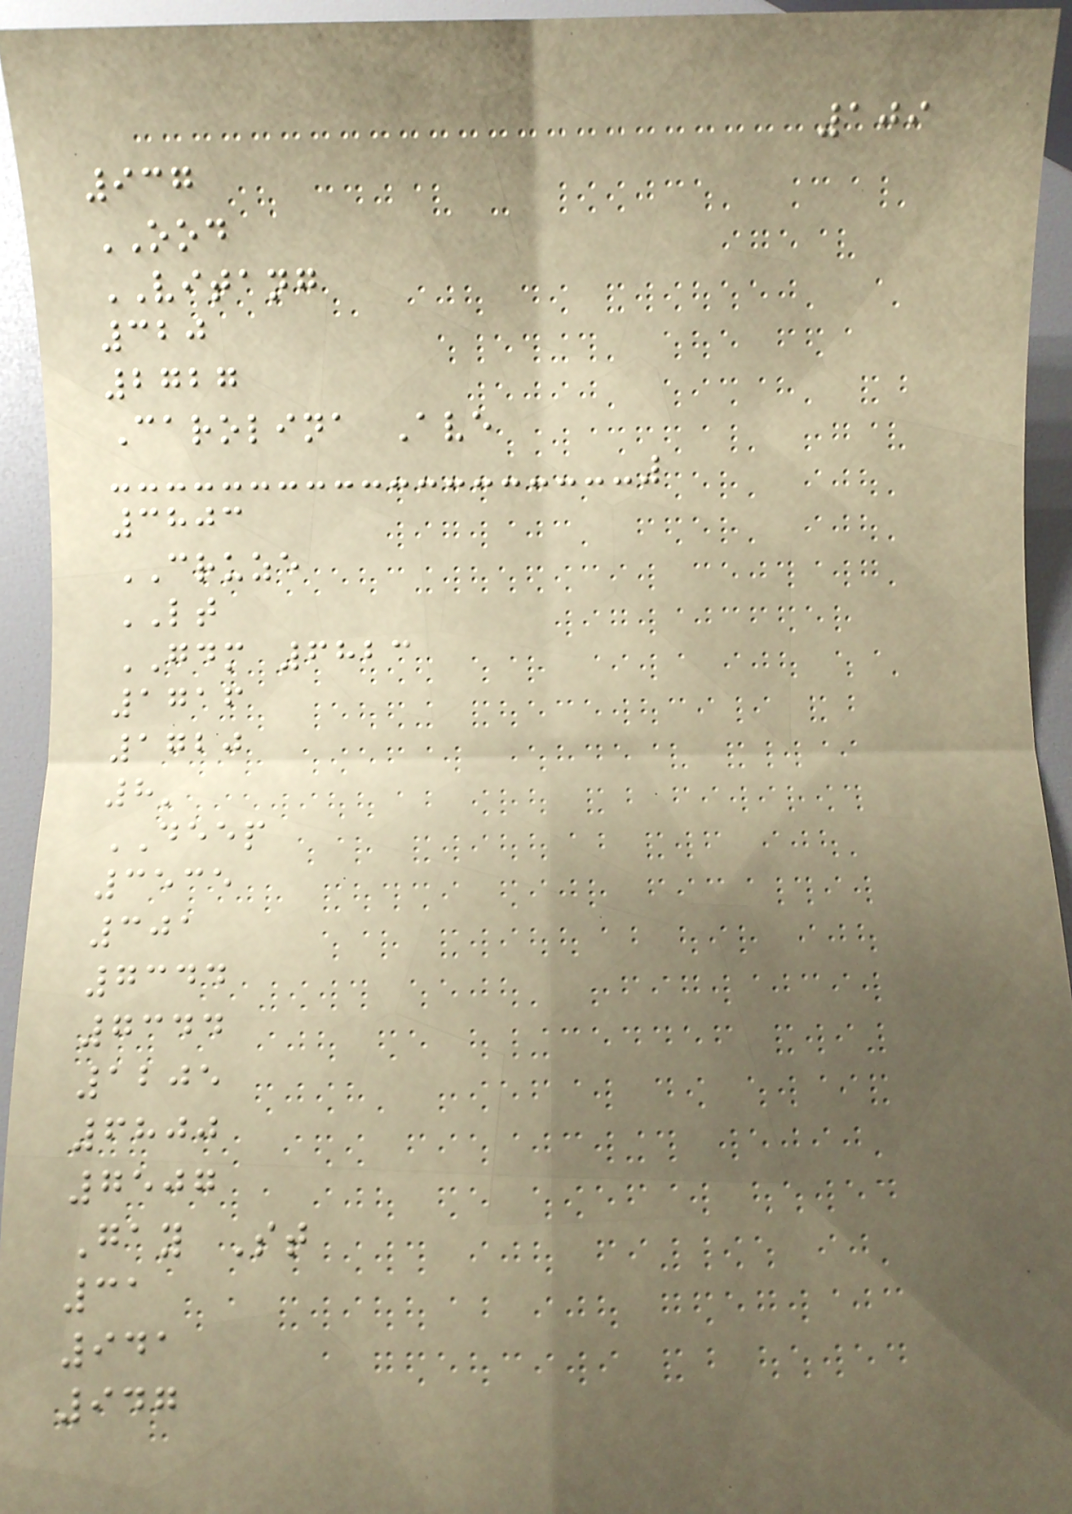109
937
OOD
VITANG
320
2727
Carolina Ave
3803
CRUZE
LT
GDM 6823
1716
1720
8'
DEEP
3535
301
7344
7344
1205
6800
7507
Gay St
31
941
947
